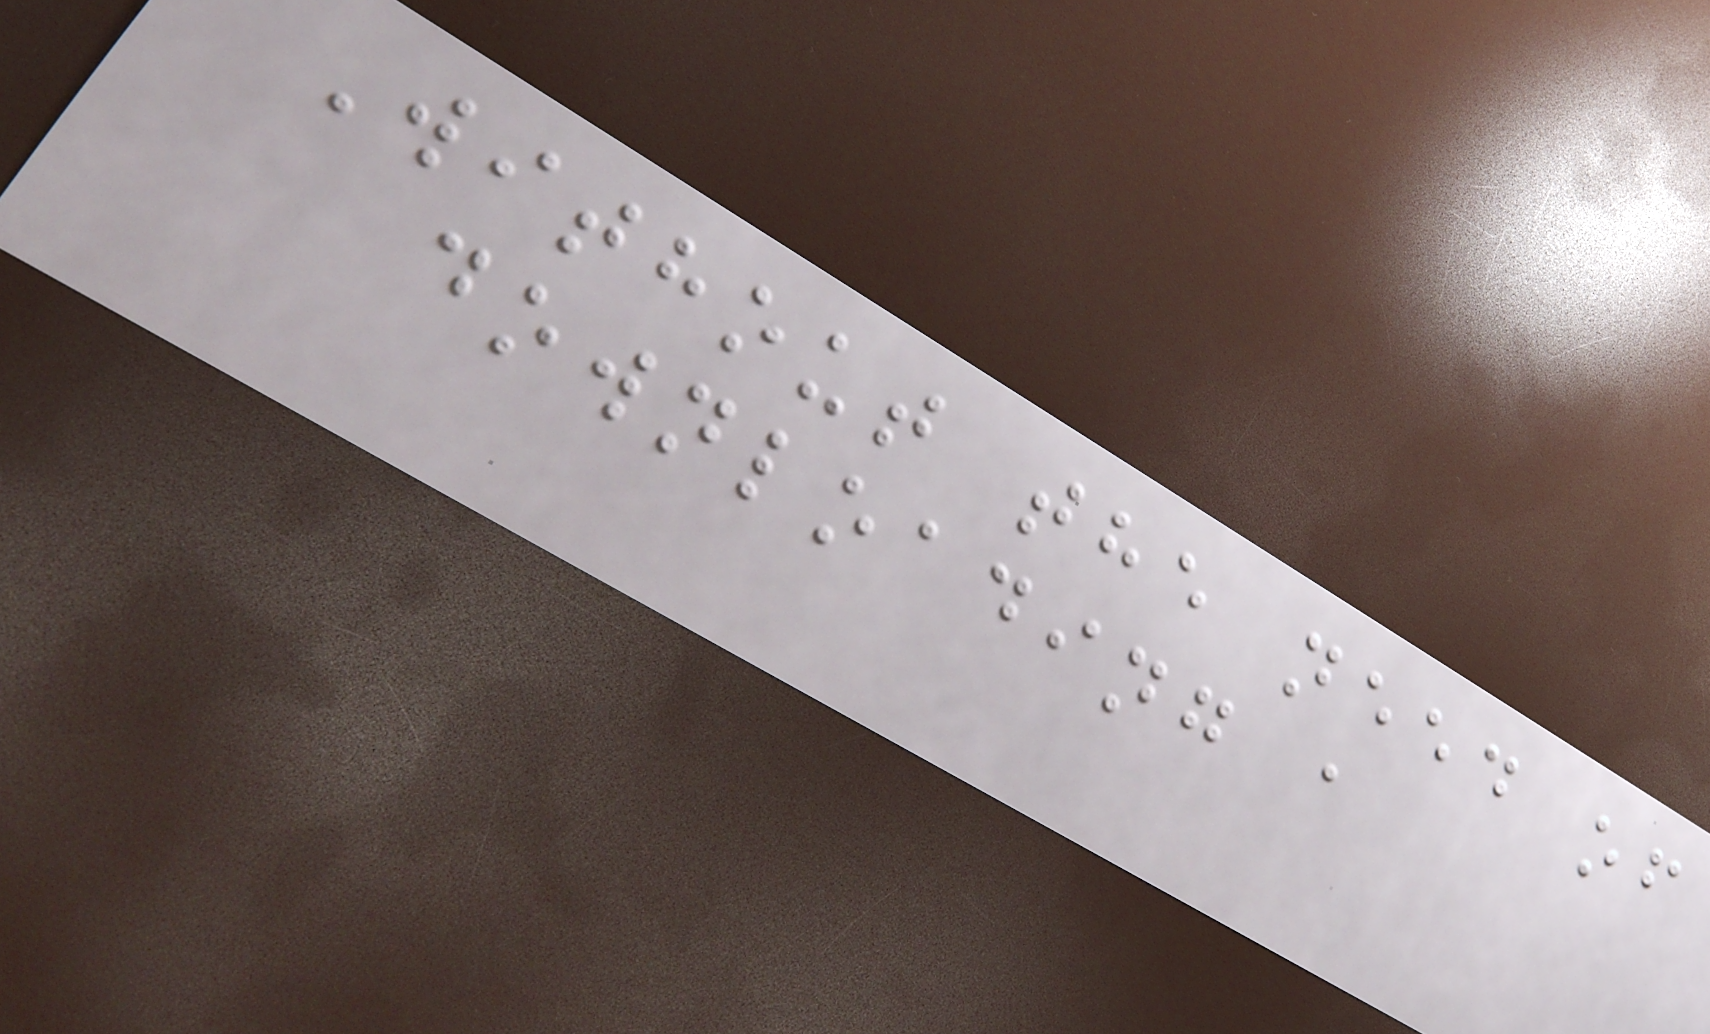Without the need of
downloading a
